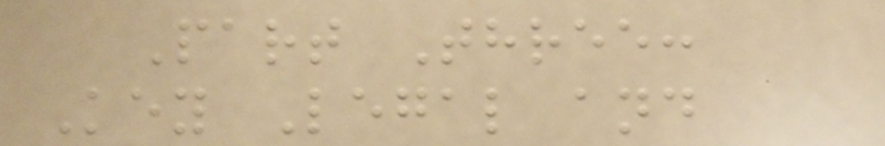Part Three:
Key Legal and
